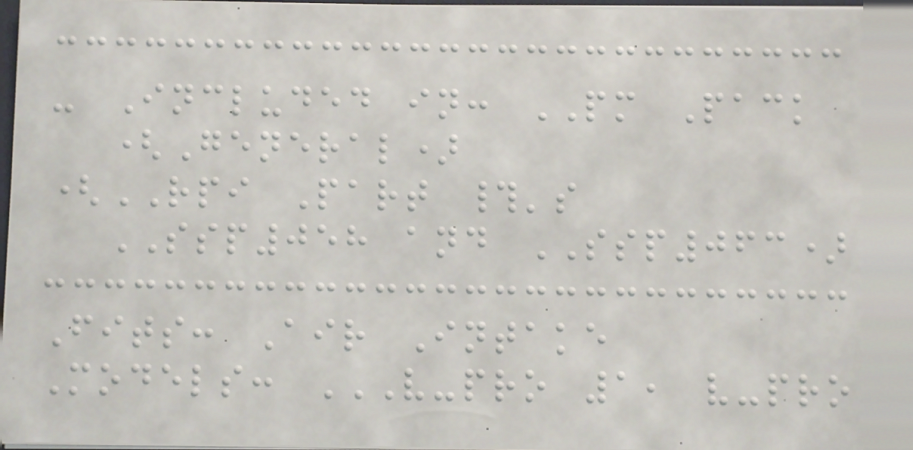- Included in: PM Pack
(General)
(RPI Part #'s
SSP058 and SSP063)
Fits: Air Intake
Models: V-PRO 1, V-PRO
